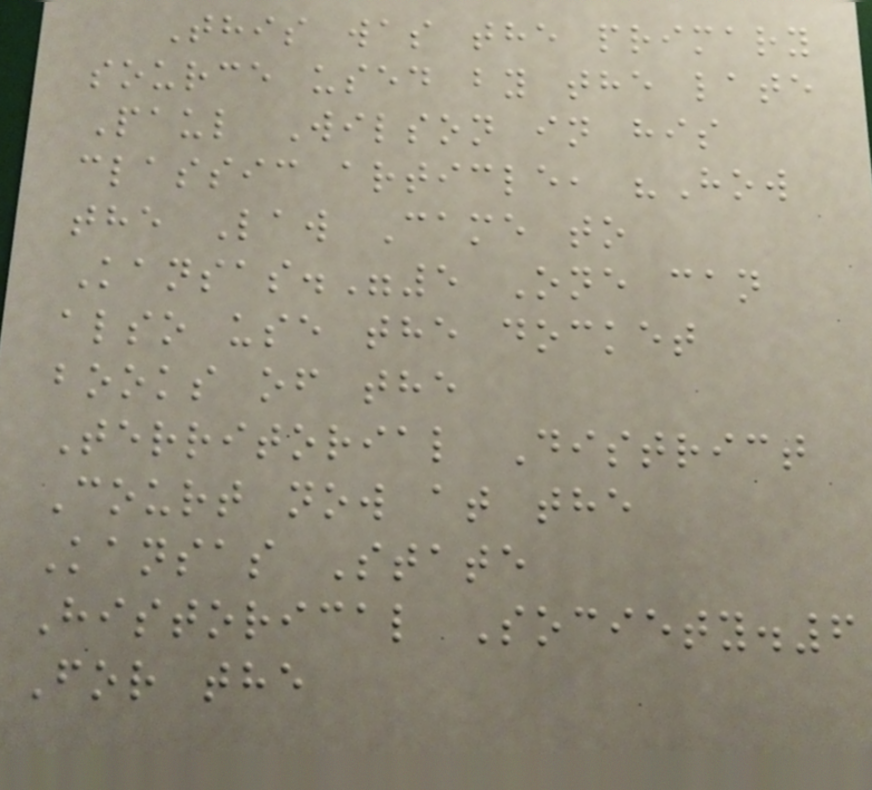This was the primary
source used by the late
Paul Wilson in his
classic article, "How
the Law Came to
Kansas."5 One can
also use the docket
books of the
Territorial District
Court now at the
Kansas State
Historical Society.6
For the
